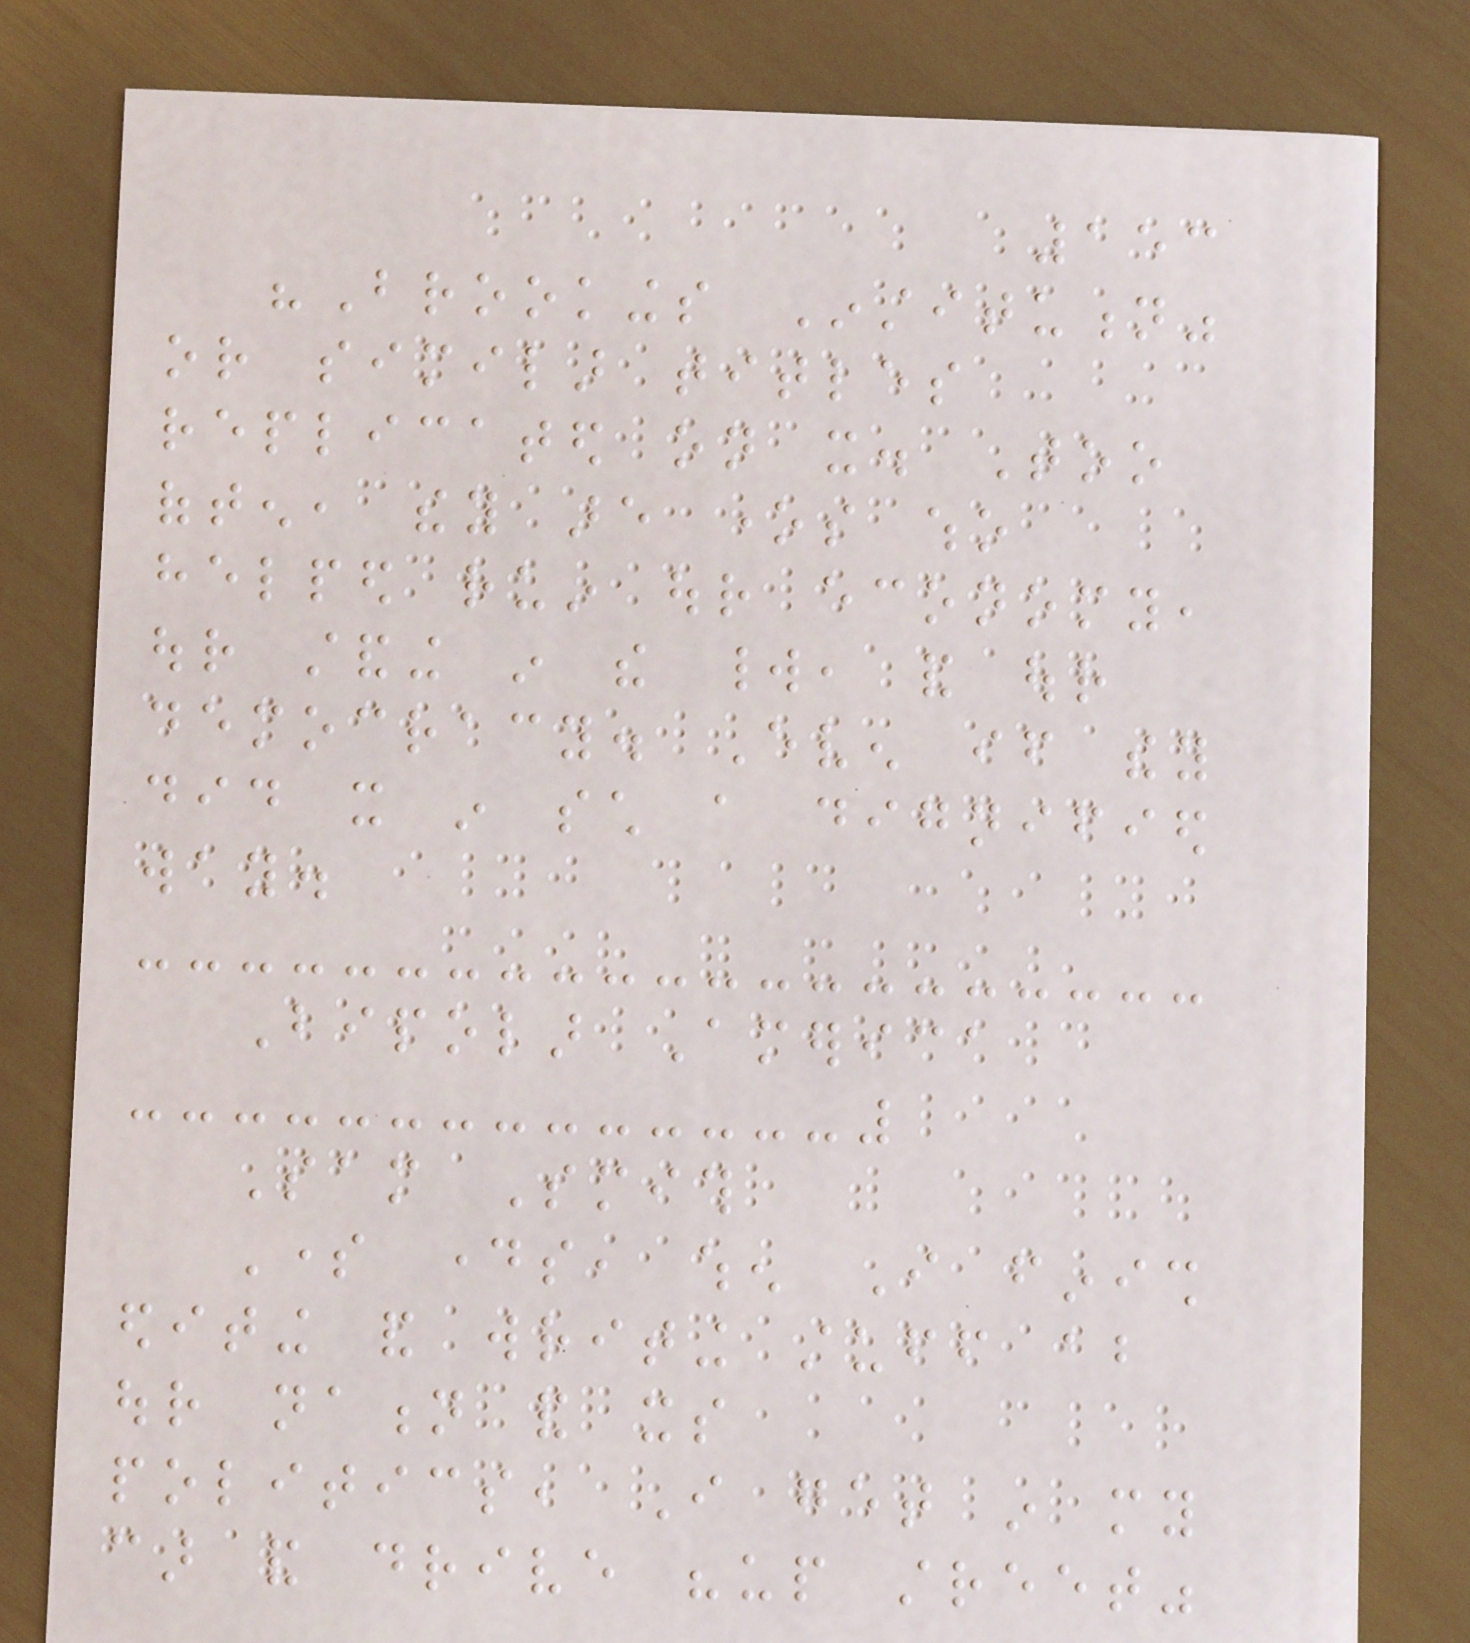153
"Brookings Institution"
or similar titles
replicated on it. Too
often, they are ones who
helped ruin our economy,
our standing in the world, and our
democracy. Even if they
did it in such a dignified
way.
Bipolar America
Sam Smith
Some days, when I finish
editing and writing stuff about
our nation and its
politics, I get in my
car and drive "up street"
